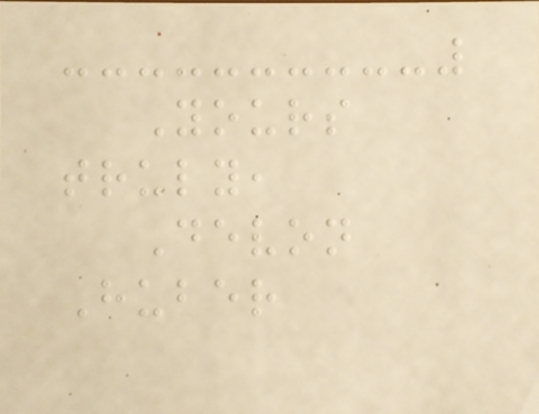Yours
truly,
Devon
Huber
